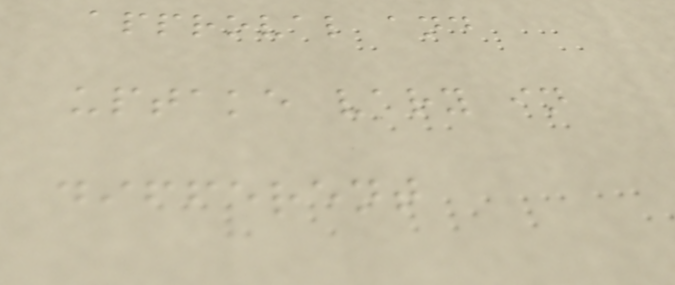approval and
uptake vary in
different
